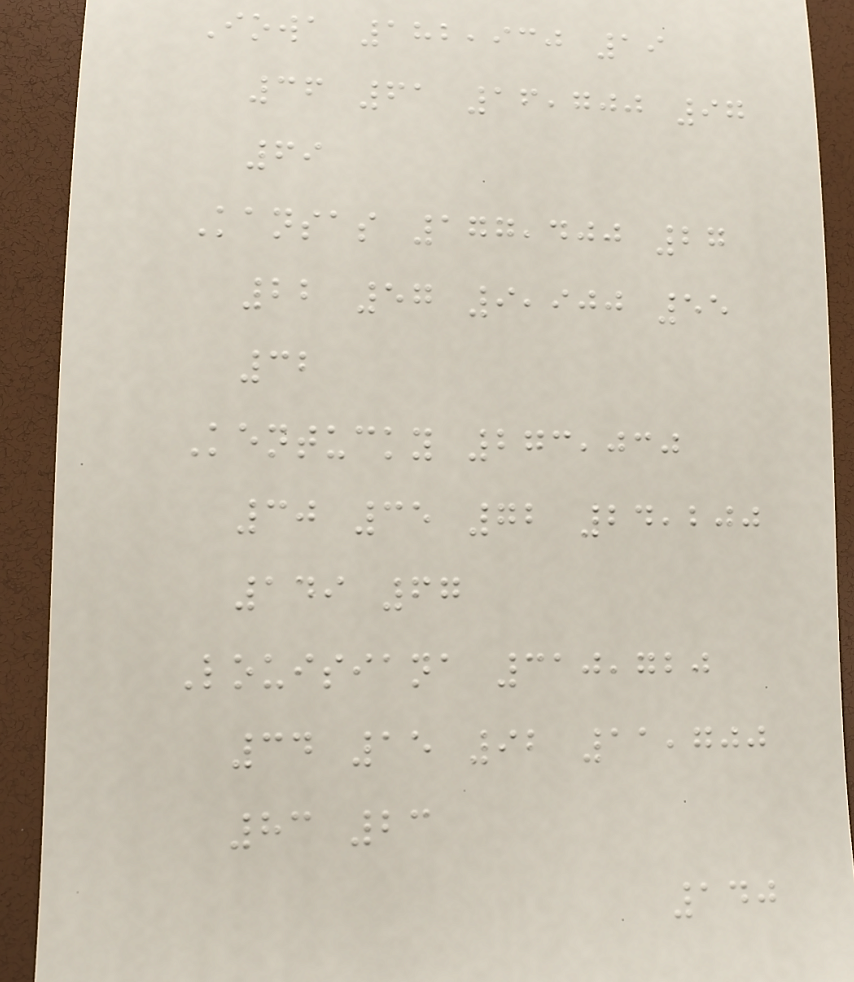Iowa 182,930 19
36 61 16,700 97
69
Kansas 177,400 27
22 57 9,900 55
32
Kentucky 273,030
30 35 72 24,200
149 67
Louisiana 310,720
34 15 92 11,700
83 23
140
